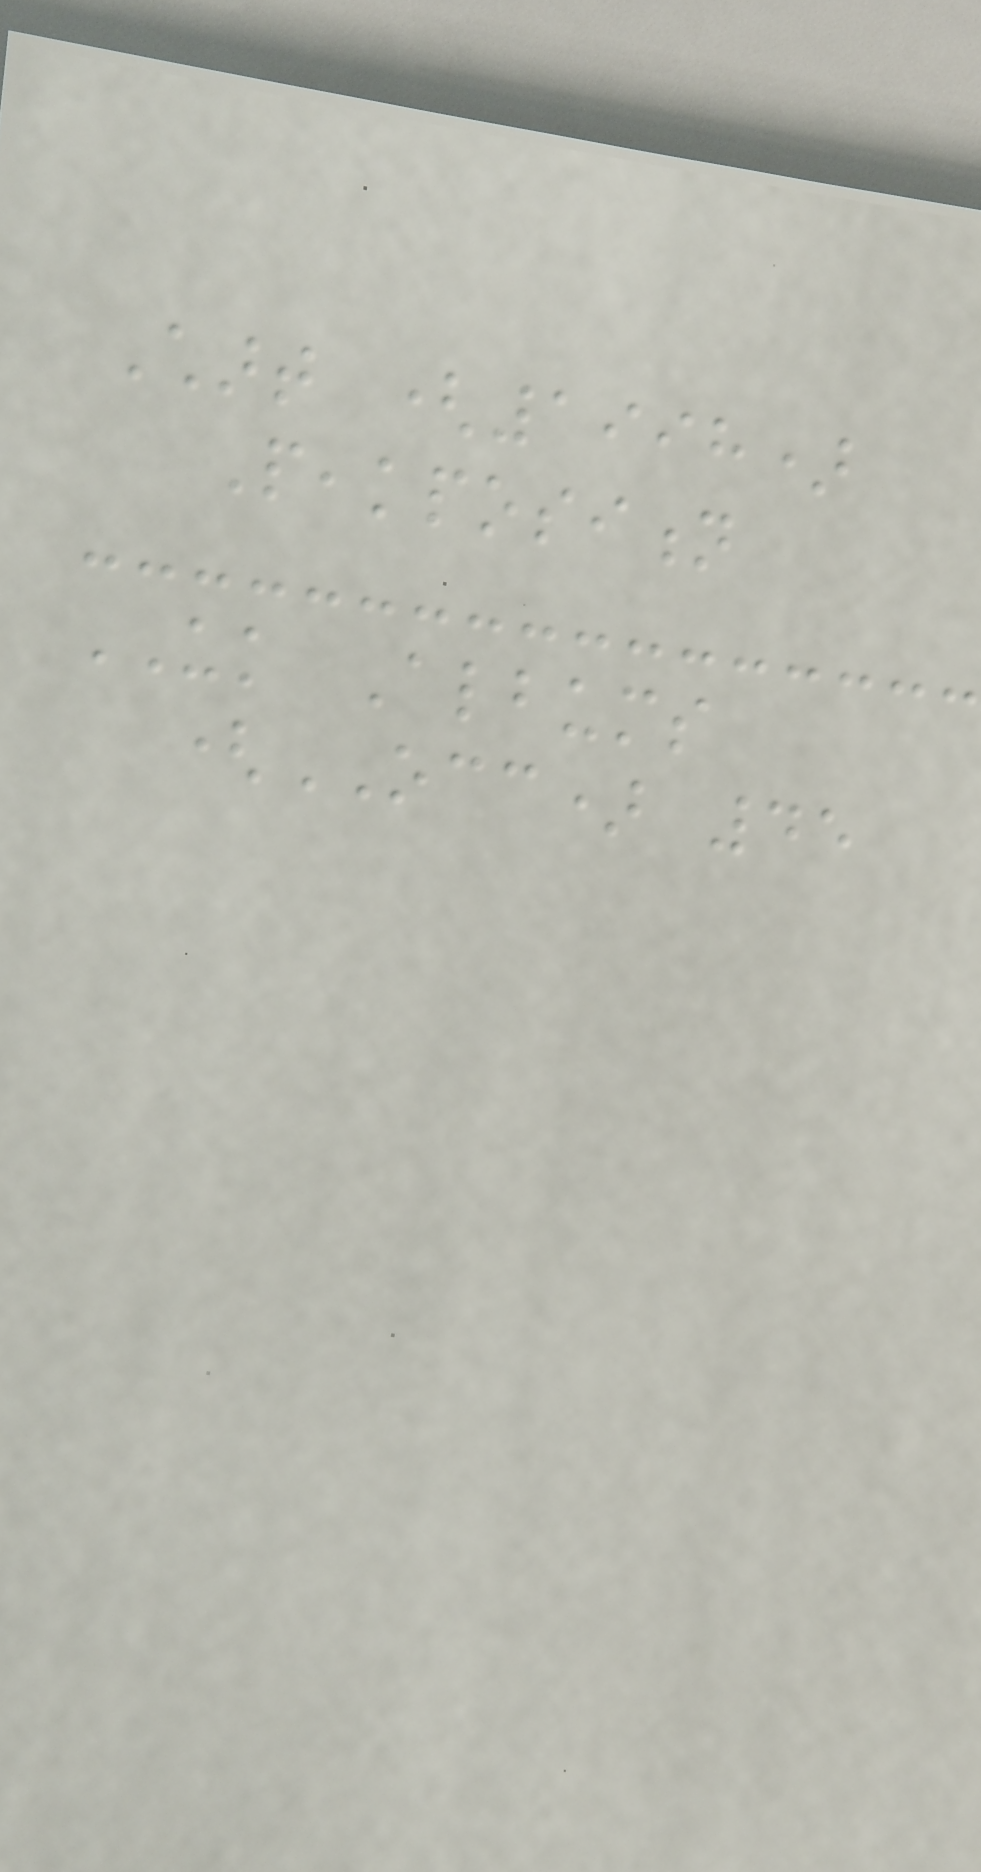Chart (1998)
Peakposition
UK Albums
(OCC) 45
